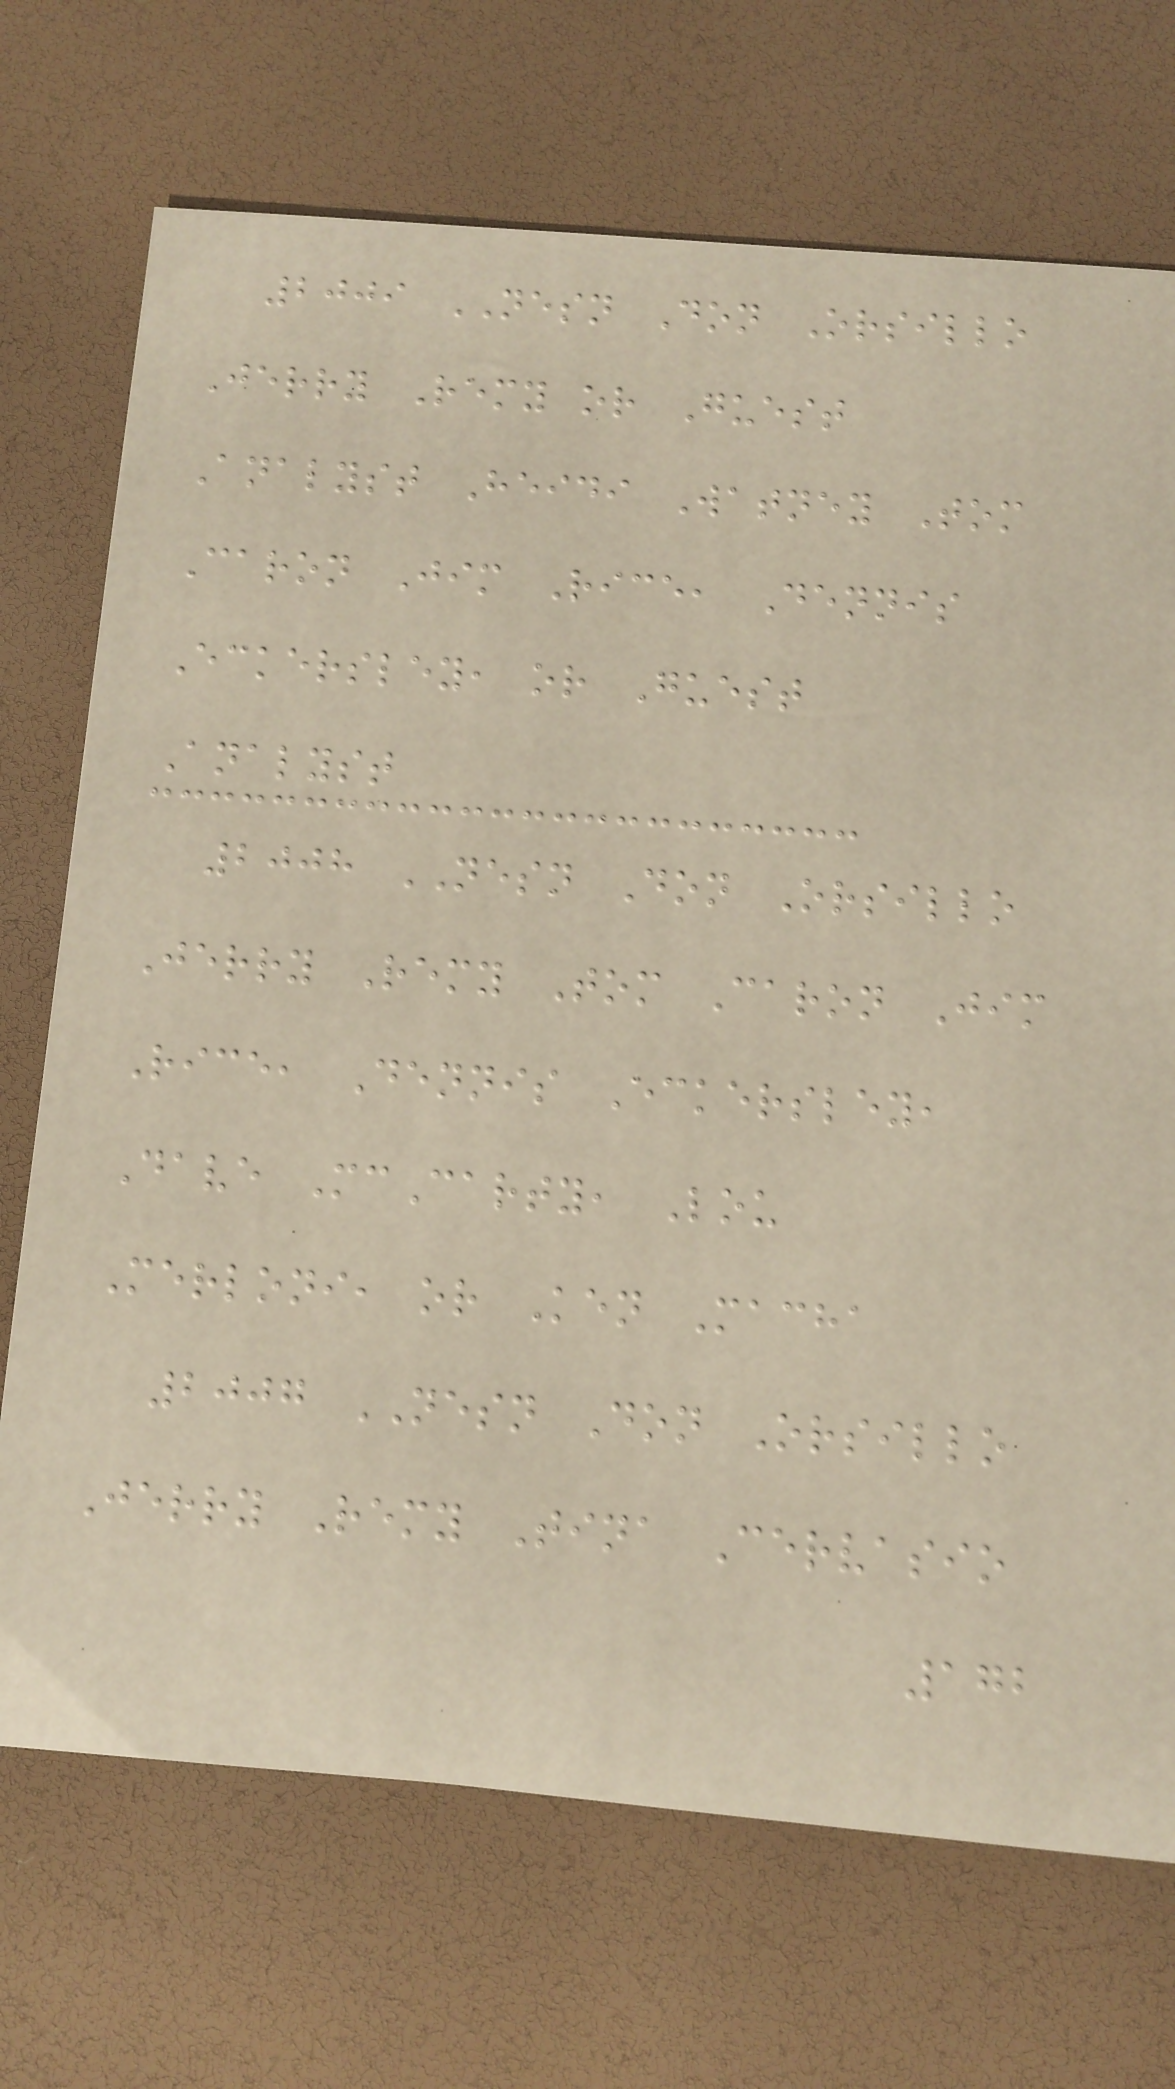2009 NESN Don Orsillo
Jerry Remy or Guest
Analyst Heidi Watney Tom
Caron Jim Rice, Dennis
Eckersley, or Guest
Analyst
2008 NESN Don Orsillo
Jerry Remy Tom Caron Jim
Rice, Dennis Eckersley,
Dave McCarty, Lou
Merloni, or Ken Macha
2007 NESN Don Orsillo
Jerry Remy Tina Cervasio
172
